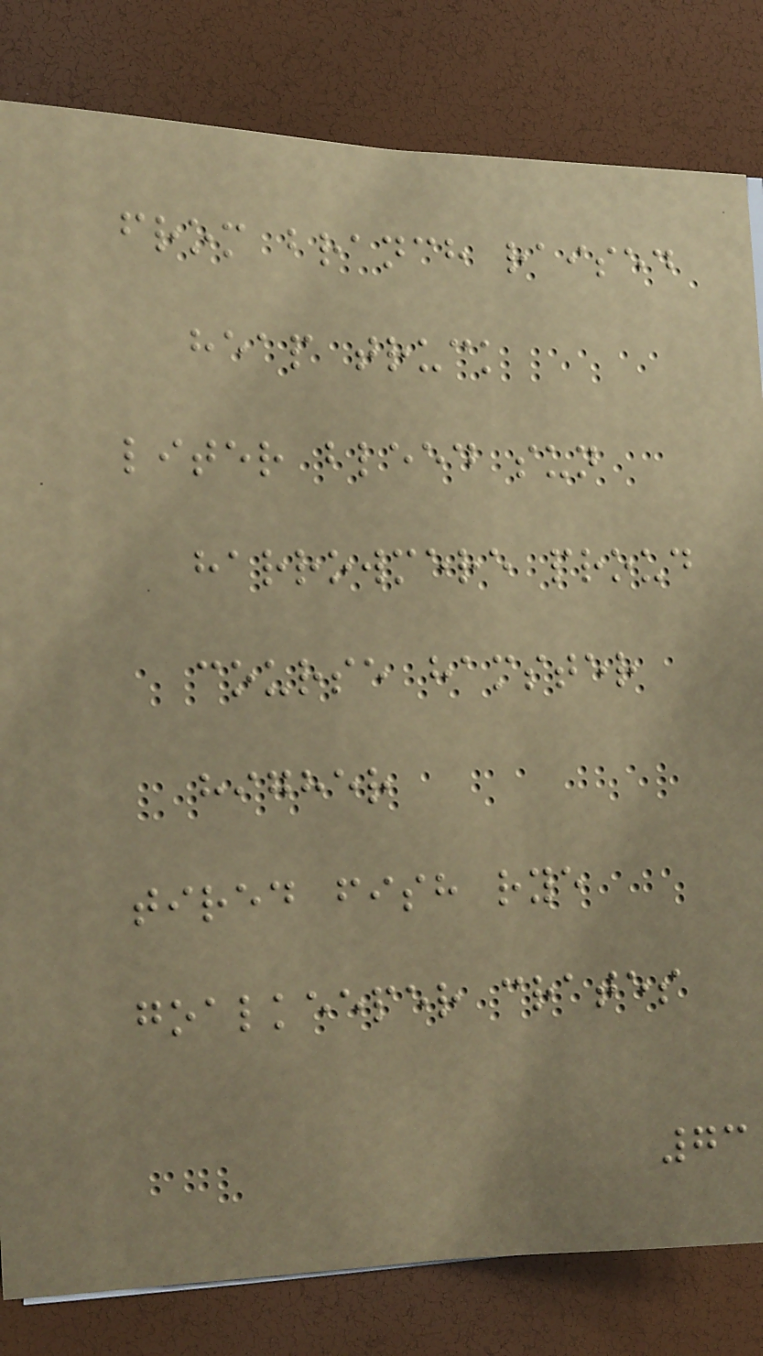from branch raised
heap truck
liter bleed sun
harrowmere proud
course hamster
higher
tired fish rye
goalkeeper crates
73
